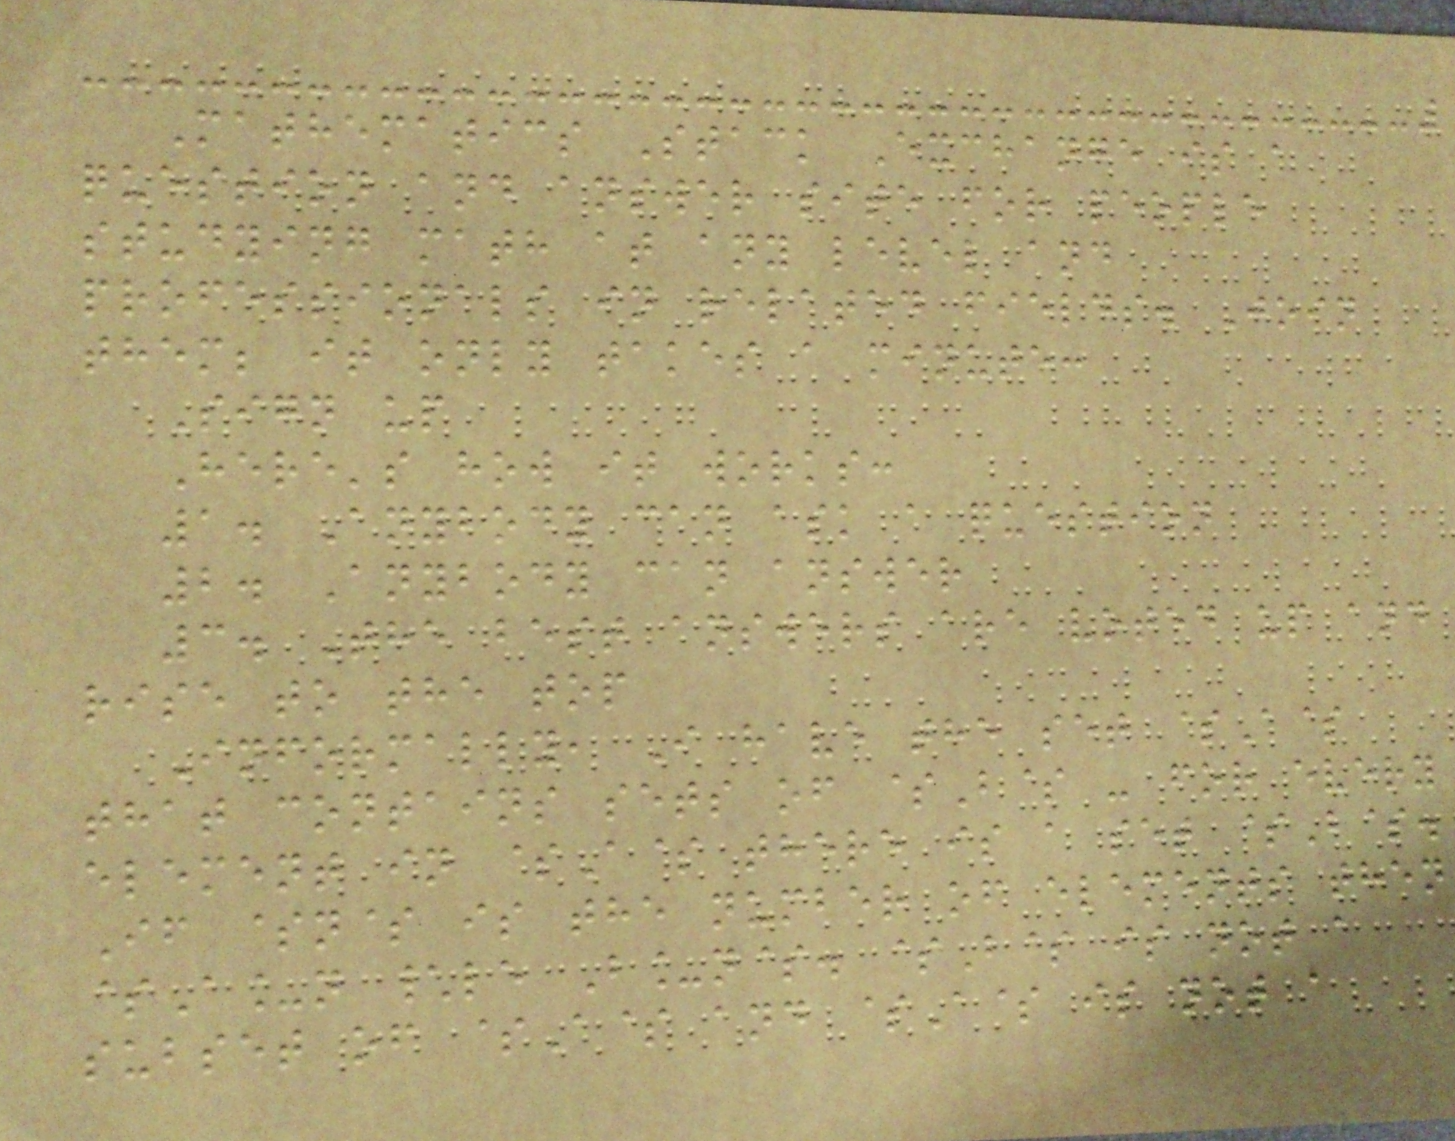Mathematics Stack Exchange is a
question and answer site for people
studying math at any level and
professionals in related fields. Join
them; it only takes a minute:
Sign up
Here's how it works:
1. Anybody can ask a question
2. Anybody can answer
3. The best answers are voted up and
rise to the top
Informally, I have the set $A$
that contains sets of $B$ - for every
element in $A$ there is a set $B$.
If $n$ is the number of elements then
$A_n \le B_n$. $B$ is not a
subset of $A$ and $A$ is not a
